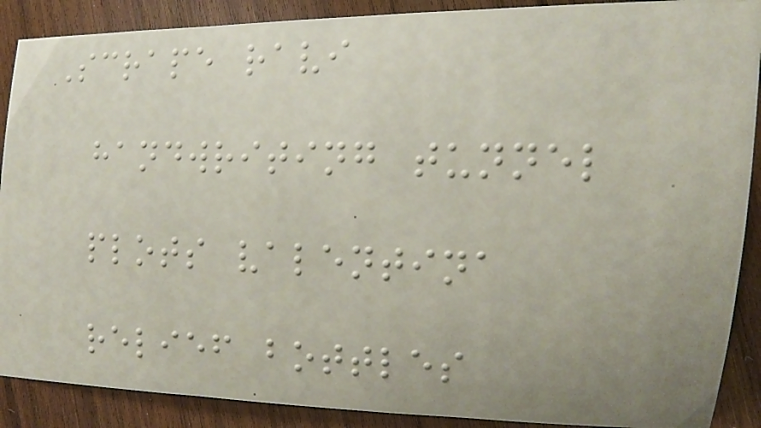Scrape ravi
handwriting tunnel
plots valentina
relief bottles
